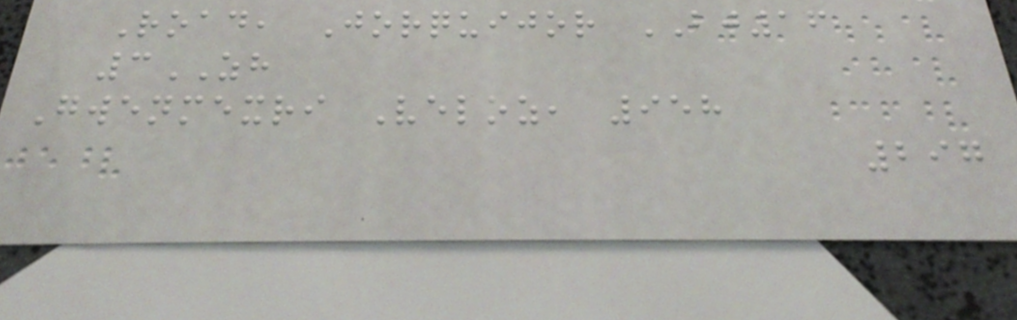Road, Jorquijor BJ16
3ZH
Gwenmexri Veloz, 958
297
